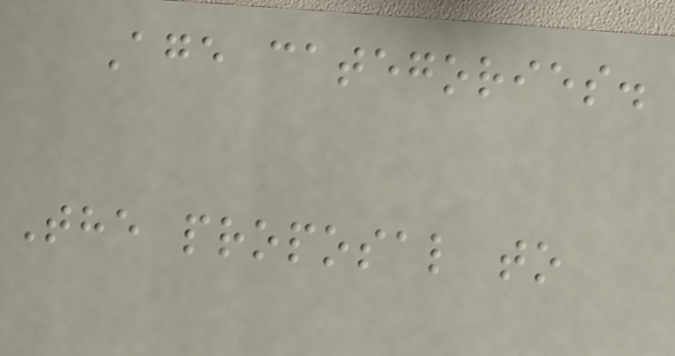Age categories.
The proposal to
